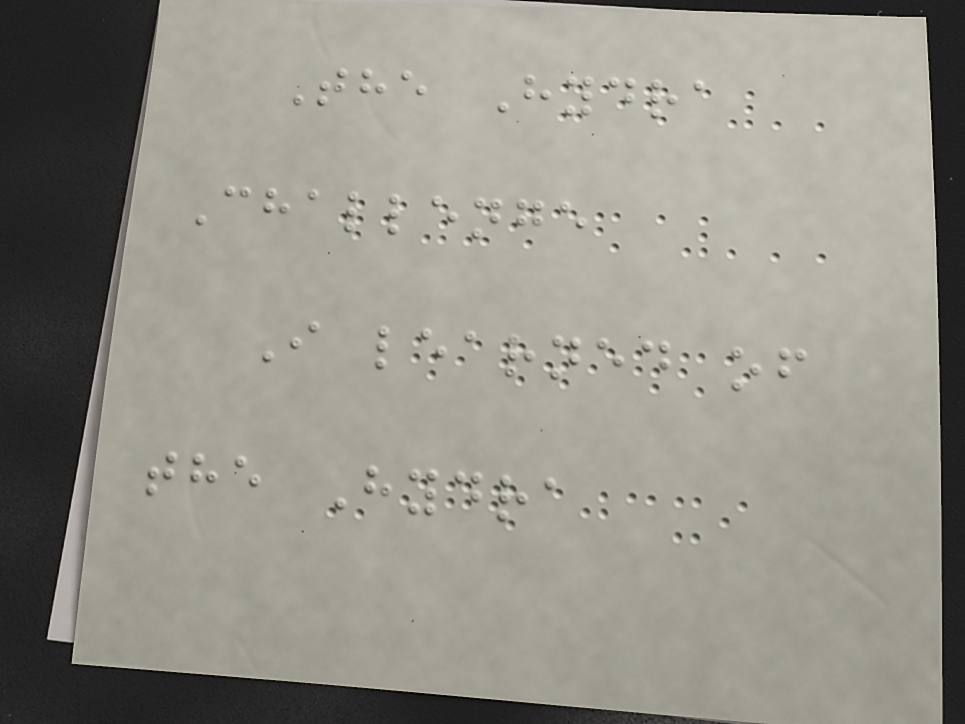The Hydra
Challenge
I learned of
the Hydra
